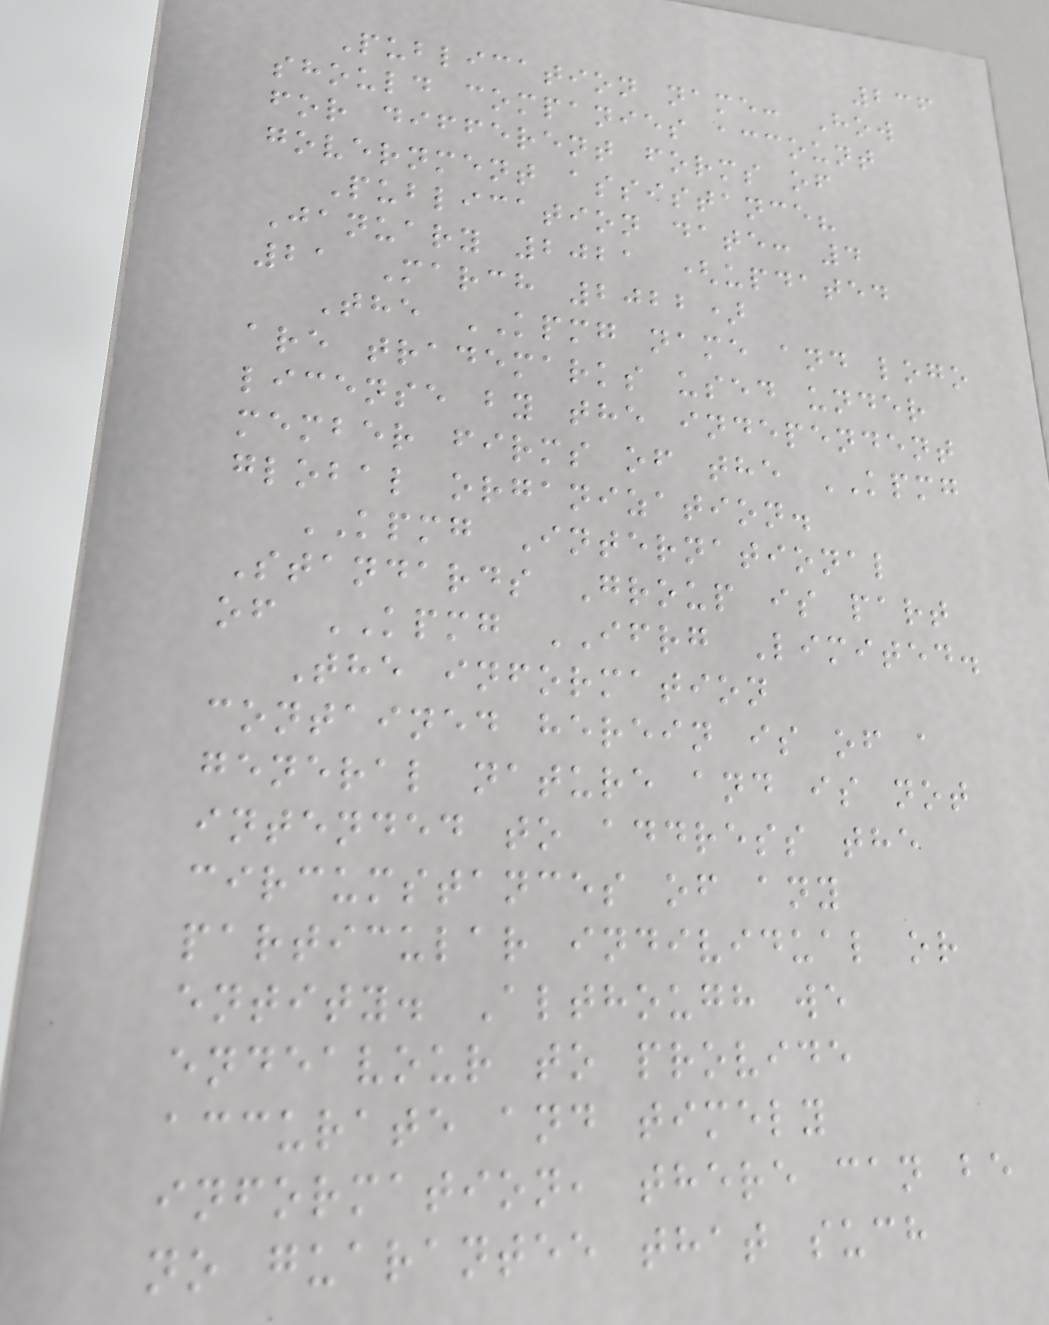236
Publication name: How
should companies account
for different forms of
government assistance?
Publication date: 4
January 2021 (updated
21 March 2022)
The KPMG name and logo
are trademarks used under
license by the independent
member firms of the KPMG
global organization.
KPMG International
Standards Group is part
of KPMG IFRG Limited.
The information
contained herein is of a
general nature and is not
intended to address the
circumstances of any
particular individual or
entity. Although we
endeavour to provide
accurate and timely
information, there can be
no guarantee that such
